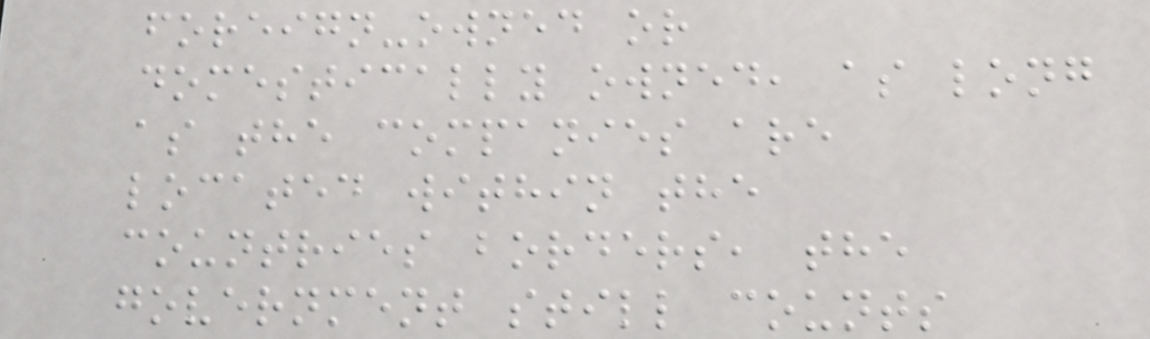foreign-owned or
domestically owned, as long
as the companies are
located within the
countries borders, the
government still counts
